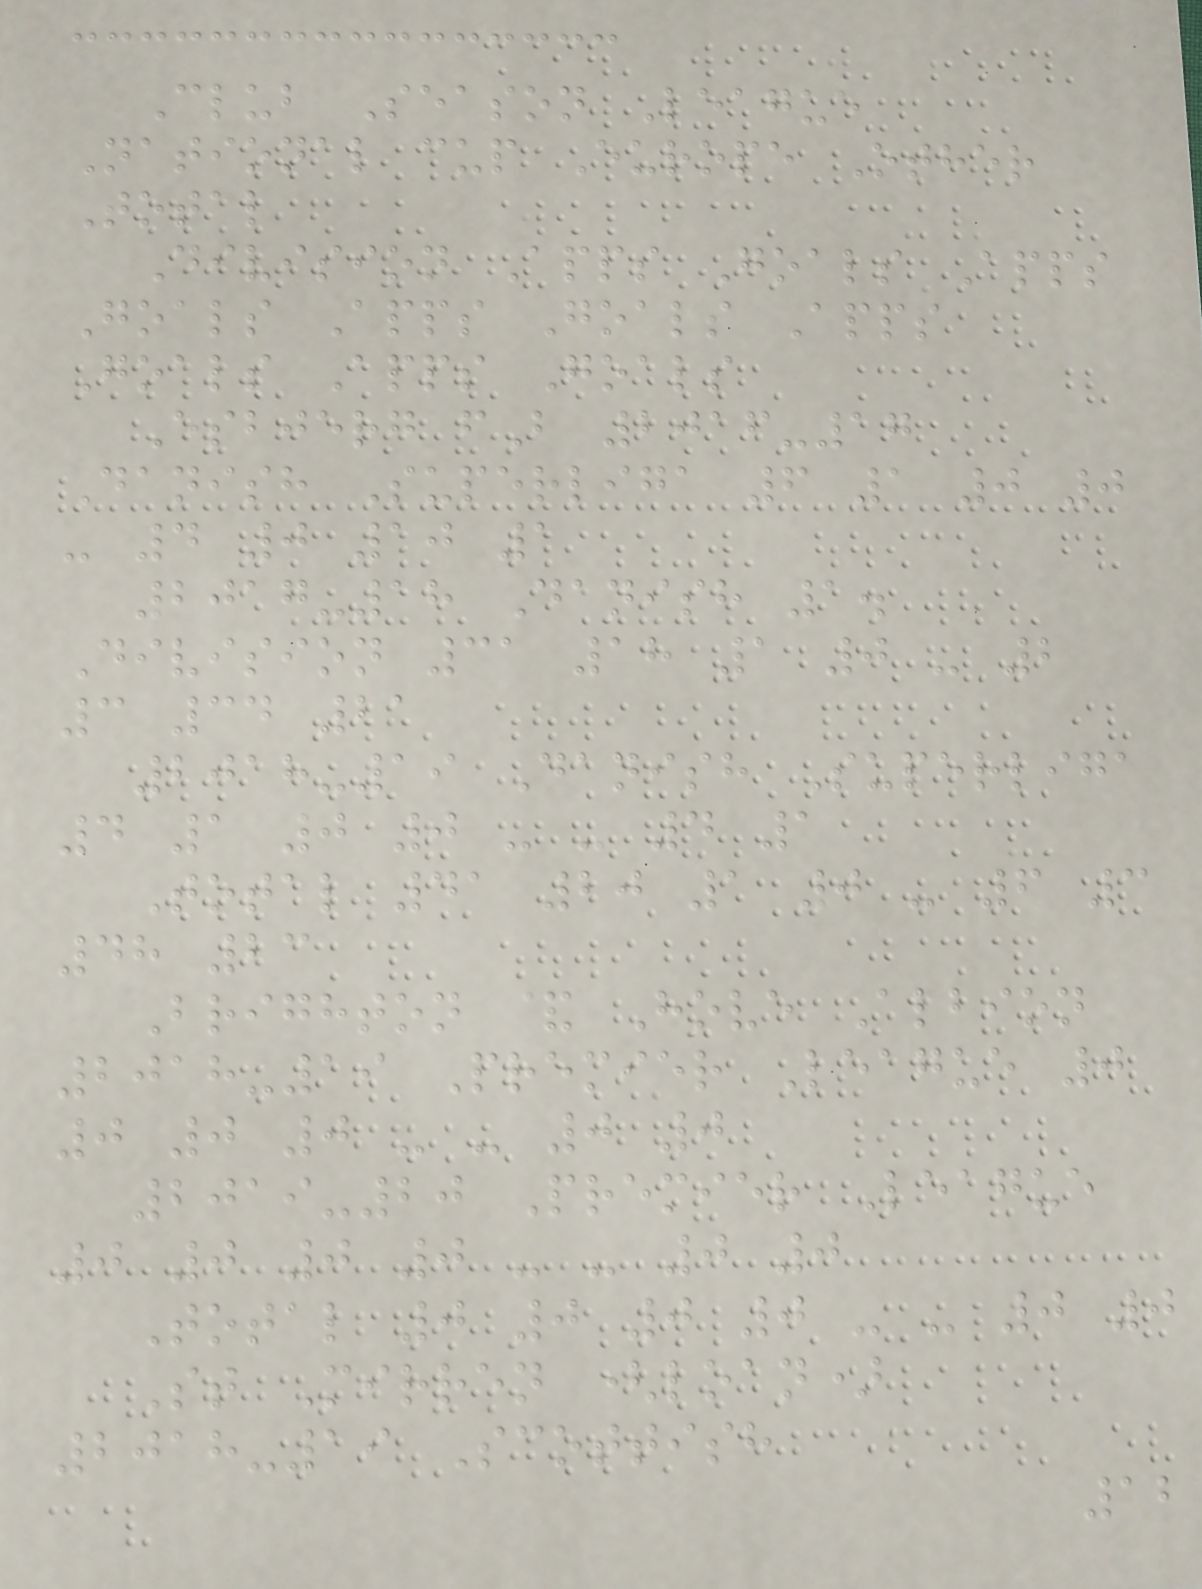Club Season League
National cup Europe Other
Total
Division Apps Goals Apps
Goals Apps Goals Apps
Goals Apps Goals
Esbjerg fB 2016-17
Danish Superliga 6 1 0 0
- 4 0 10 1
2017-18 Danish 1.
Division 31 18 1 0 - 2
3 34 21
2018-19 Danish Superliga
4 1 0 0 - - 4 1
Total 41 20 1 0 - 6 3
48 23
Brighton & Hove Albion
2018-19 Premier League 0
0 0 0 - - 0 0
2019-20 Premier League
0 0 0 0 - - 0 0
Total 0 0 0 0 - - 0 0
St Mirren (loan)
2018-19 Scottish
12
